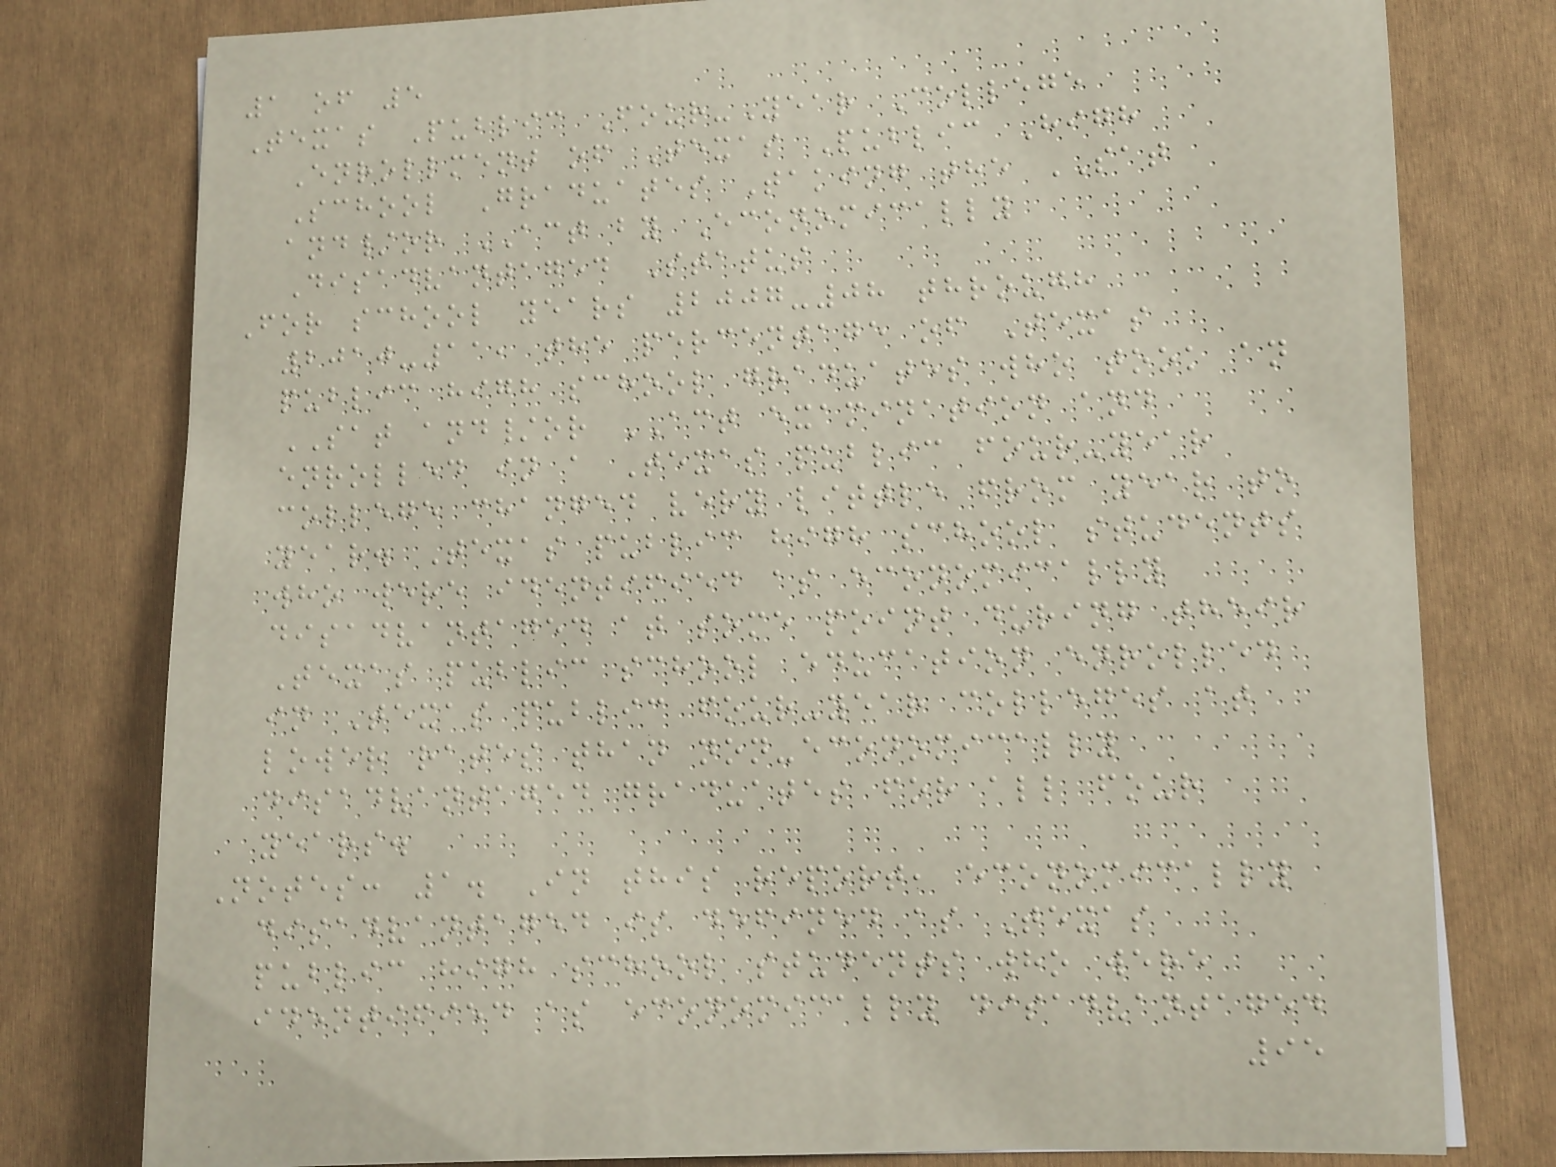1 of 5
Texas Public Four-Year College
Enrollment of Texas Public High
School Graduates Taking the SAT
and/or ACT by Economically
Disadvantaged Status
For school years 2007-08 through
2010-11, the percentage of Texas
public high school graduates who took an
SAT and/or ACT examination and
enrolled in a Texas public four-year
college changed very little from year to
year. Texas public high school students
who were identified as economically
disadvantaged at some point during their
Texas public school education enrolled
in Texas public four-year colleges at
lower rates than non-economically
disadvantaged graduates for all four
years.
Notes: 1. In this report, economically
disadvantaged is defined as Texas
public high school students who were
identified as economically disadvantaged
95
